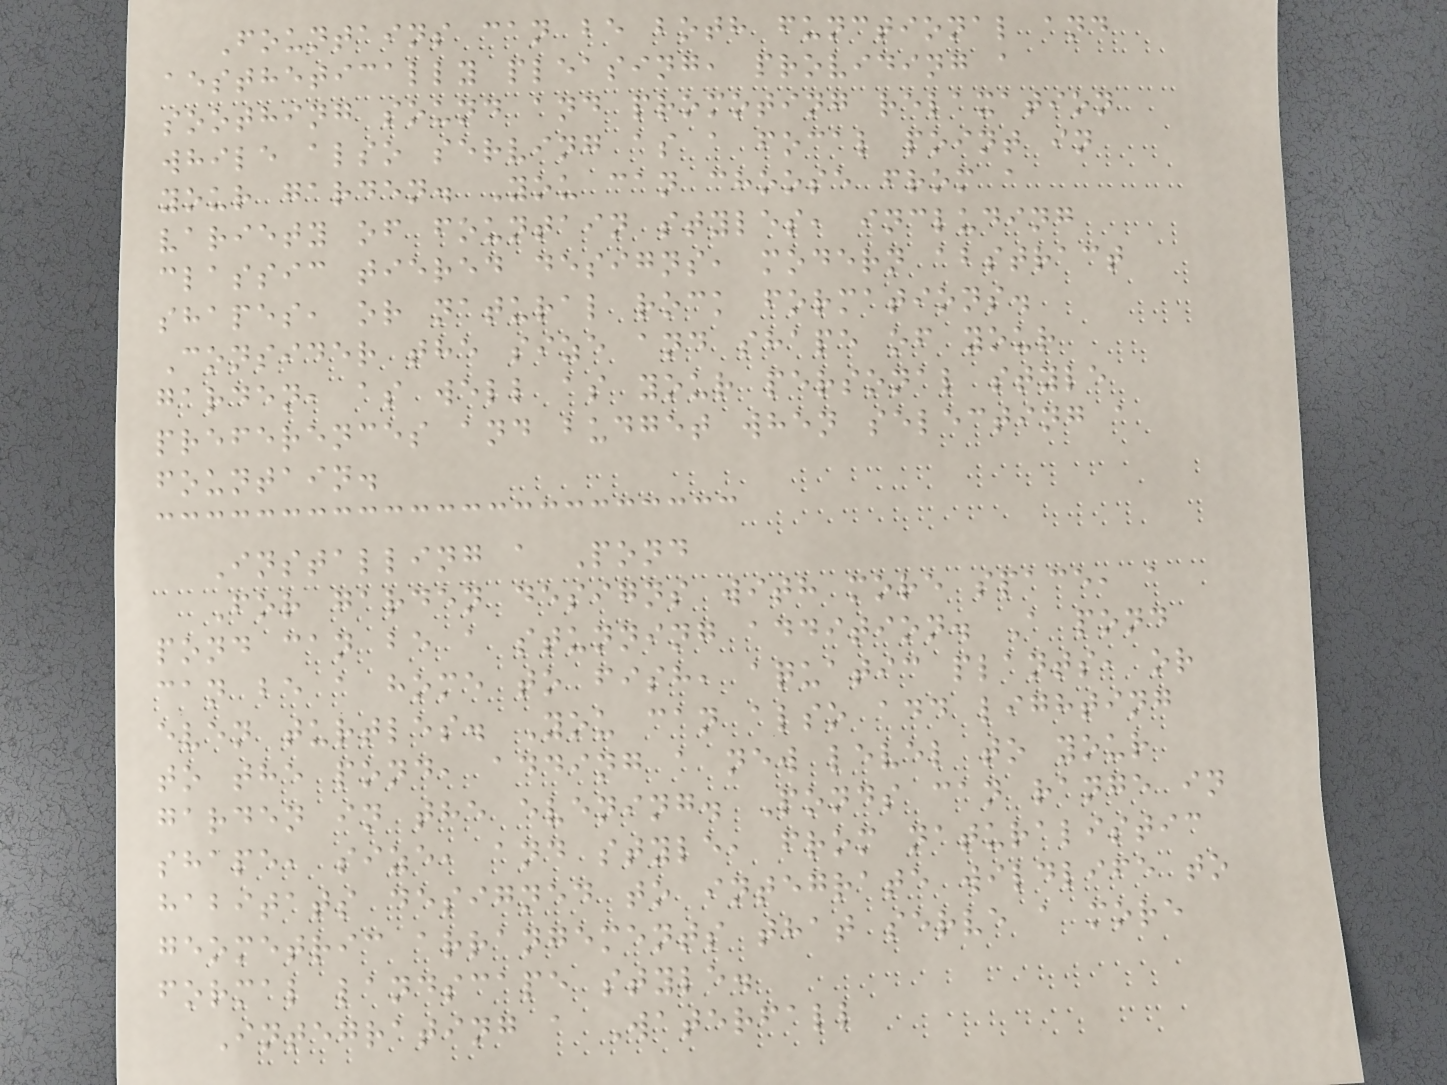Fountains can be both functional and
aesthetically pleasing, providing a
soothing sound and promoting relaxation
while also serving as a focal point in
your garden. You can choose from a
variety of fountain styles, including
classic tiered designs, modern abstract
shapes, or natural rock formations.
Consider the size and shape of your
garden, as well as your personal style
preferences and budget when selecting a
fountain.
Installing a Pond
For garden designs with more space, a
pond can be a stunning addition. A pond
can be a home to fish, aquatic plants, or
even turtles. You can also add lighting
to the pond, adding a new level to your
garden in the evening. Ponds can range in
shape, size, and style, from naturalistic
habitats designed to integrate wildlife to
geometric arrangements that serve a more
formal landscape style.
Integrating a Waterfall
